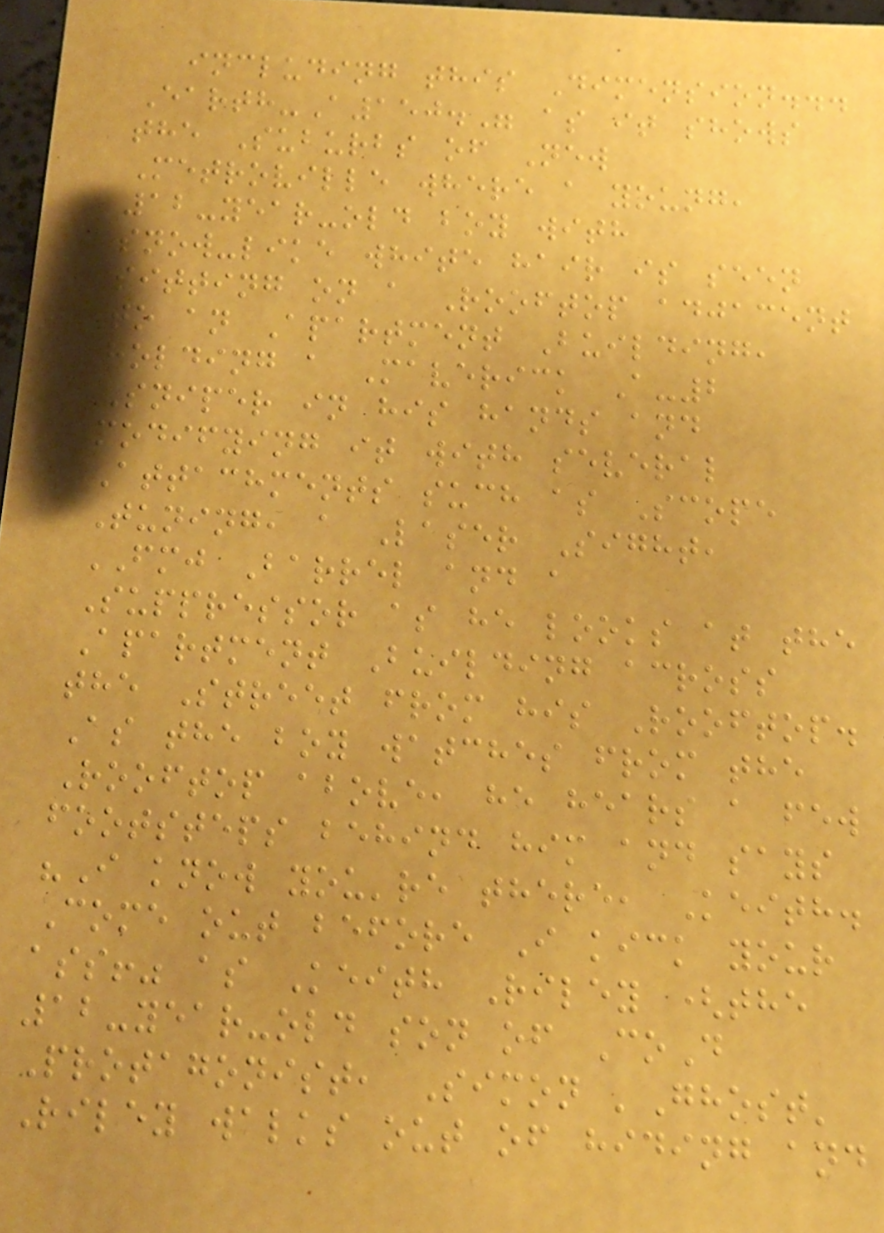including this Dimension...
Earth-A150." as it shows
the Suburbs of New
Metroville where a young,
12-year-old boy with
snow-like white hair is seen
sitting on a Rooftop adjacent
to an Apartment Building,
holding a Maverick A-2
Sniper in his hands and
modifying it with several
Attachments such as Scope
Tuning, a Laser Sight,
FMJ Barrel and a
Suppressor as he looks at the
Apartment Building across
the Street from his Rooftop.
As the boy watches from the
Rooftop above, he hears a few
footsteps behind him and says
"I know you're there, Keith.
Come out before I kick your
ass!" as Keith Riley (the
12-year-old son of CoD
Protagonist, Simon 'Ghost'
Riley walks out of hiding and
